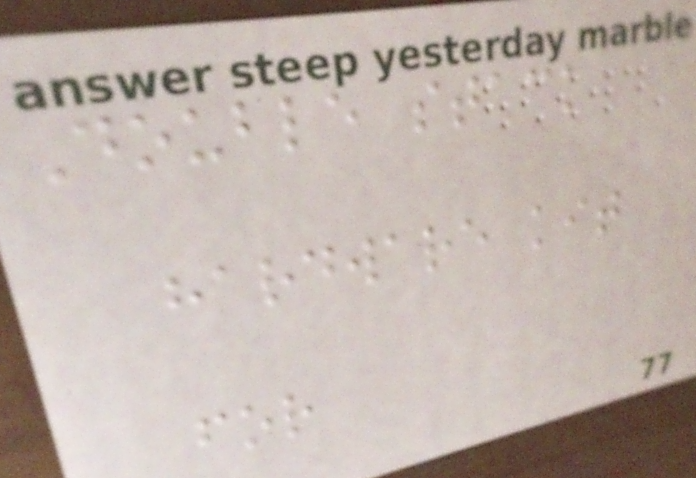Double stack
hardware kit
for
